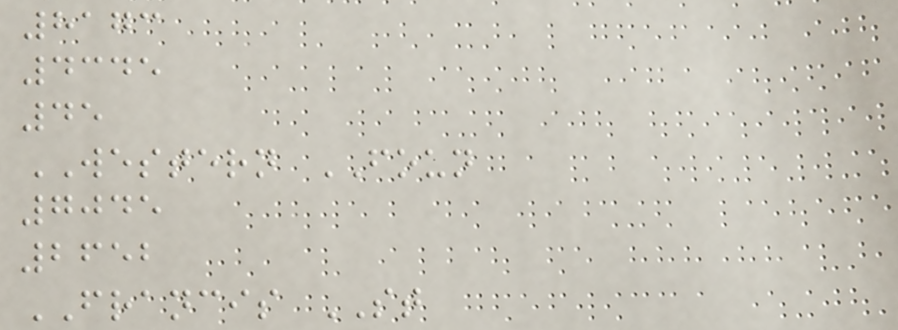8173
4345
45
WESTERN FOUN
7045
2652
FRANCIS ST
